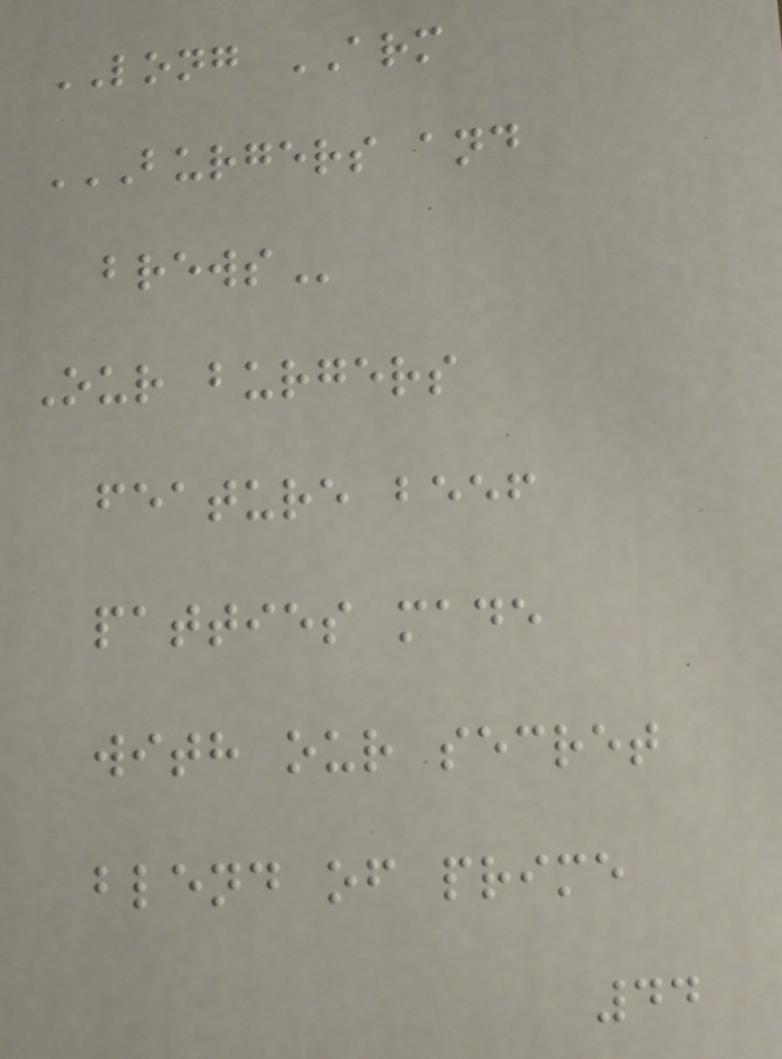LONG ARM
BURGERS AND
BREWS
Our burgers
feature beef
patties made
with our secret
blend of prime
44
